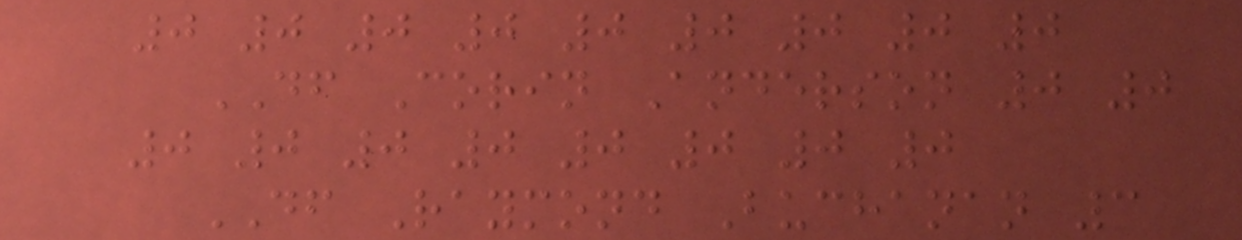0 0 0 0 0 0 0 0 0
DF Corin Anderson 0 0
0 0 0 0 0 0 0 0
DF Raymond Buchanan 3
